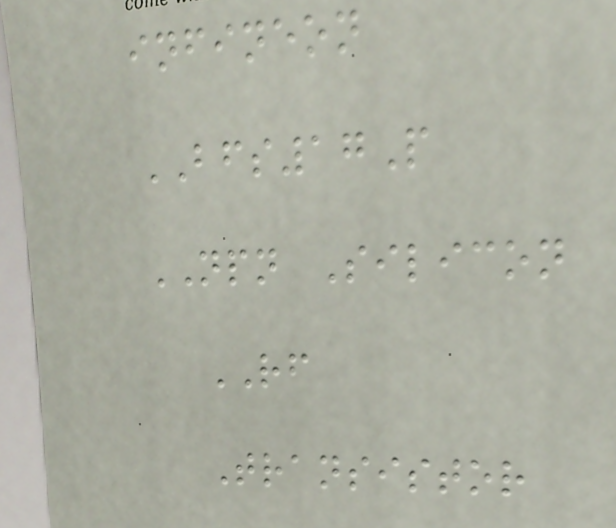infineon
BFS17P
NPN Silicon
RF
Transistor
